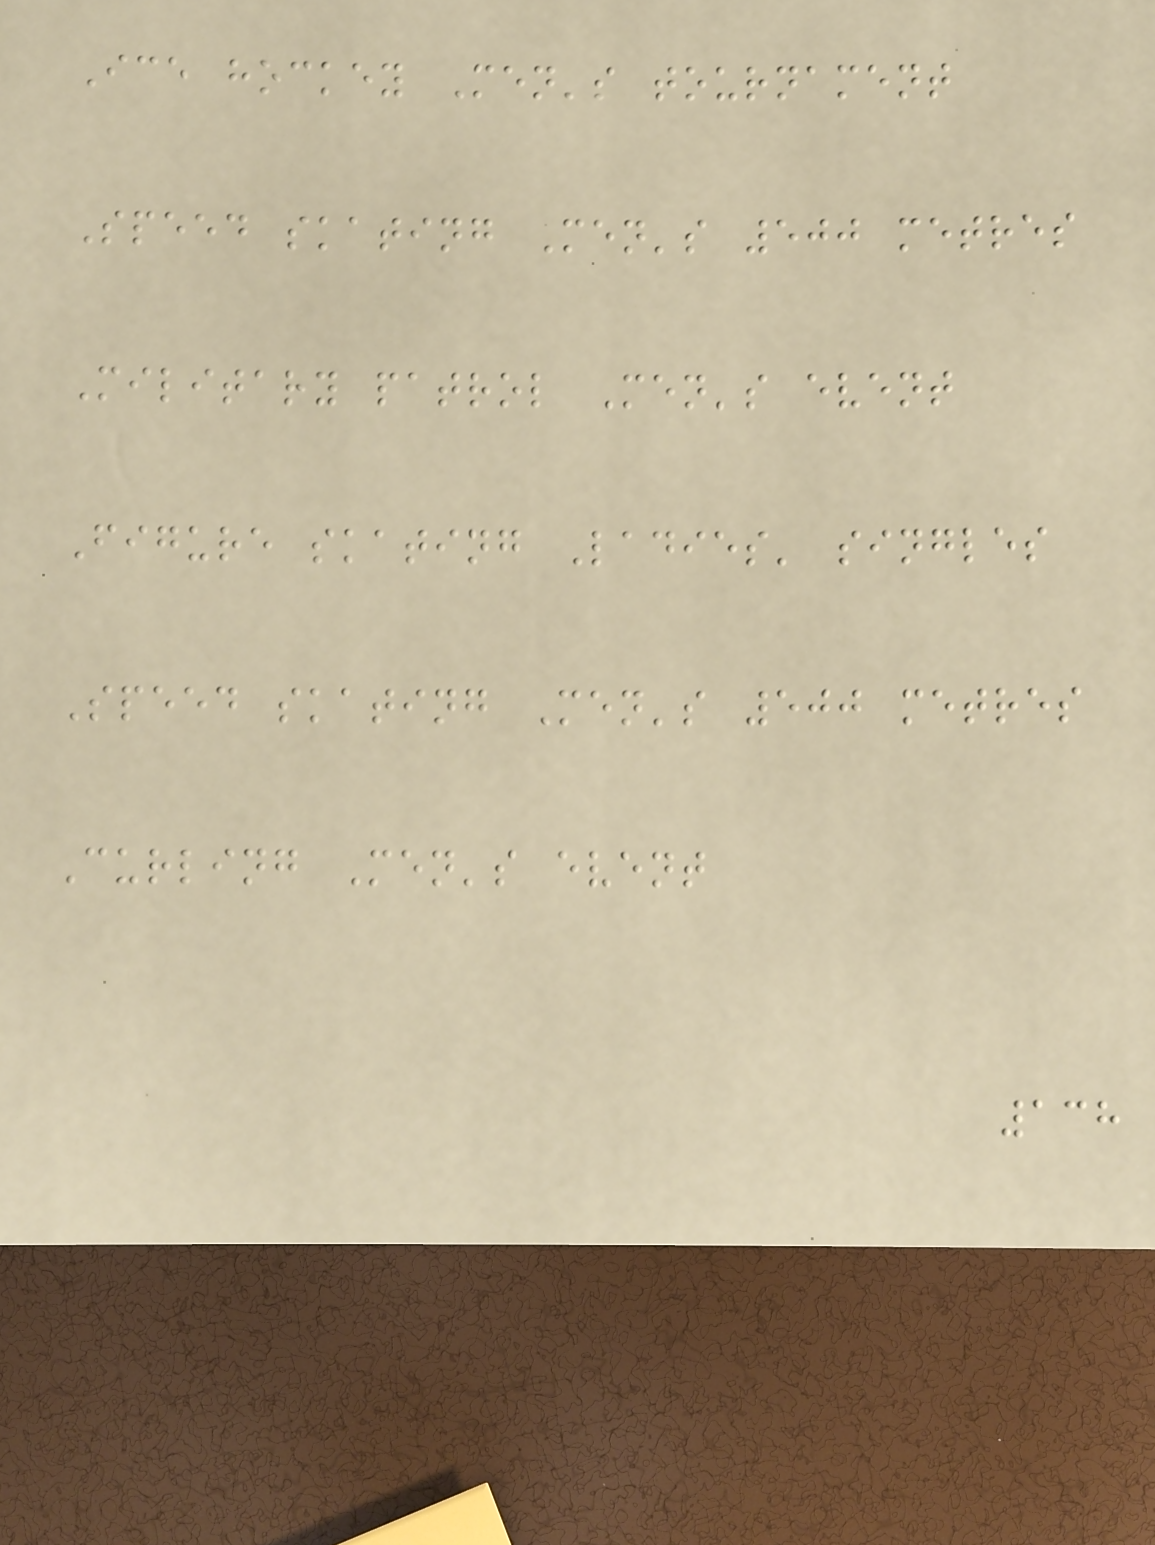Ice hockey Men's tournament
Speed skating Men's 500 metres
Military patrol Men's event
Figure skating Ladies' singles
Speed skating Men's 500 metres
Curling Men's event
138
